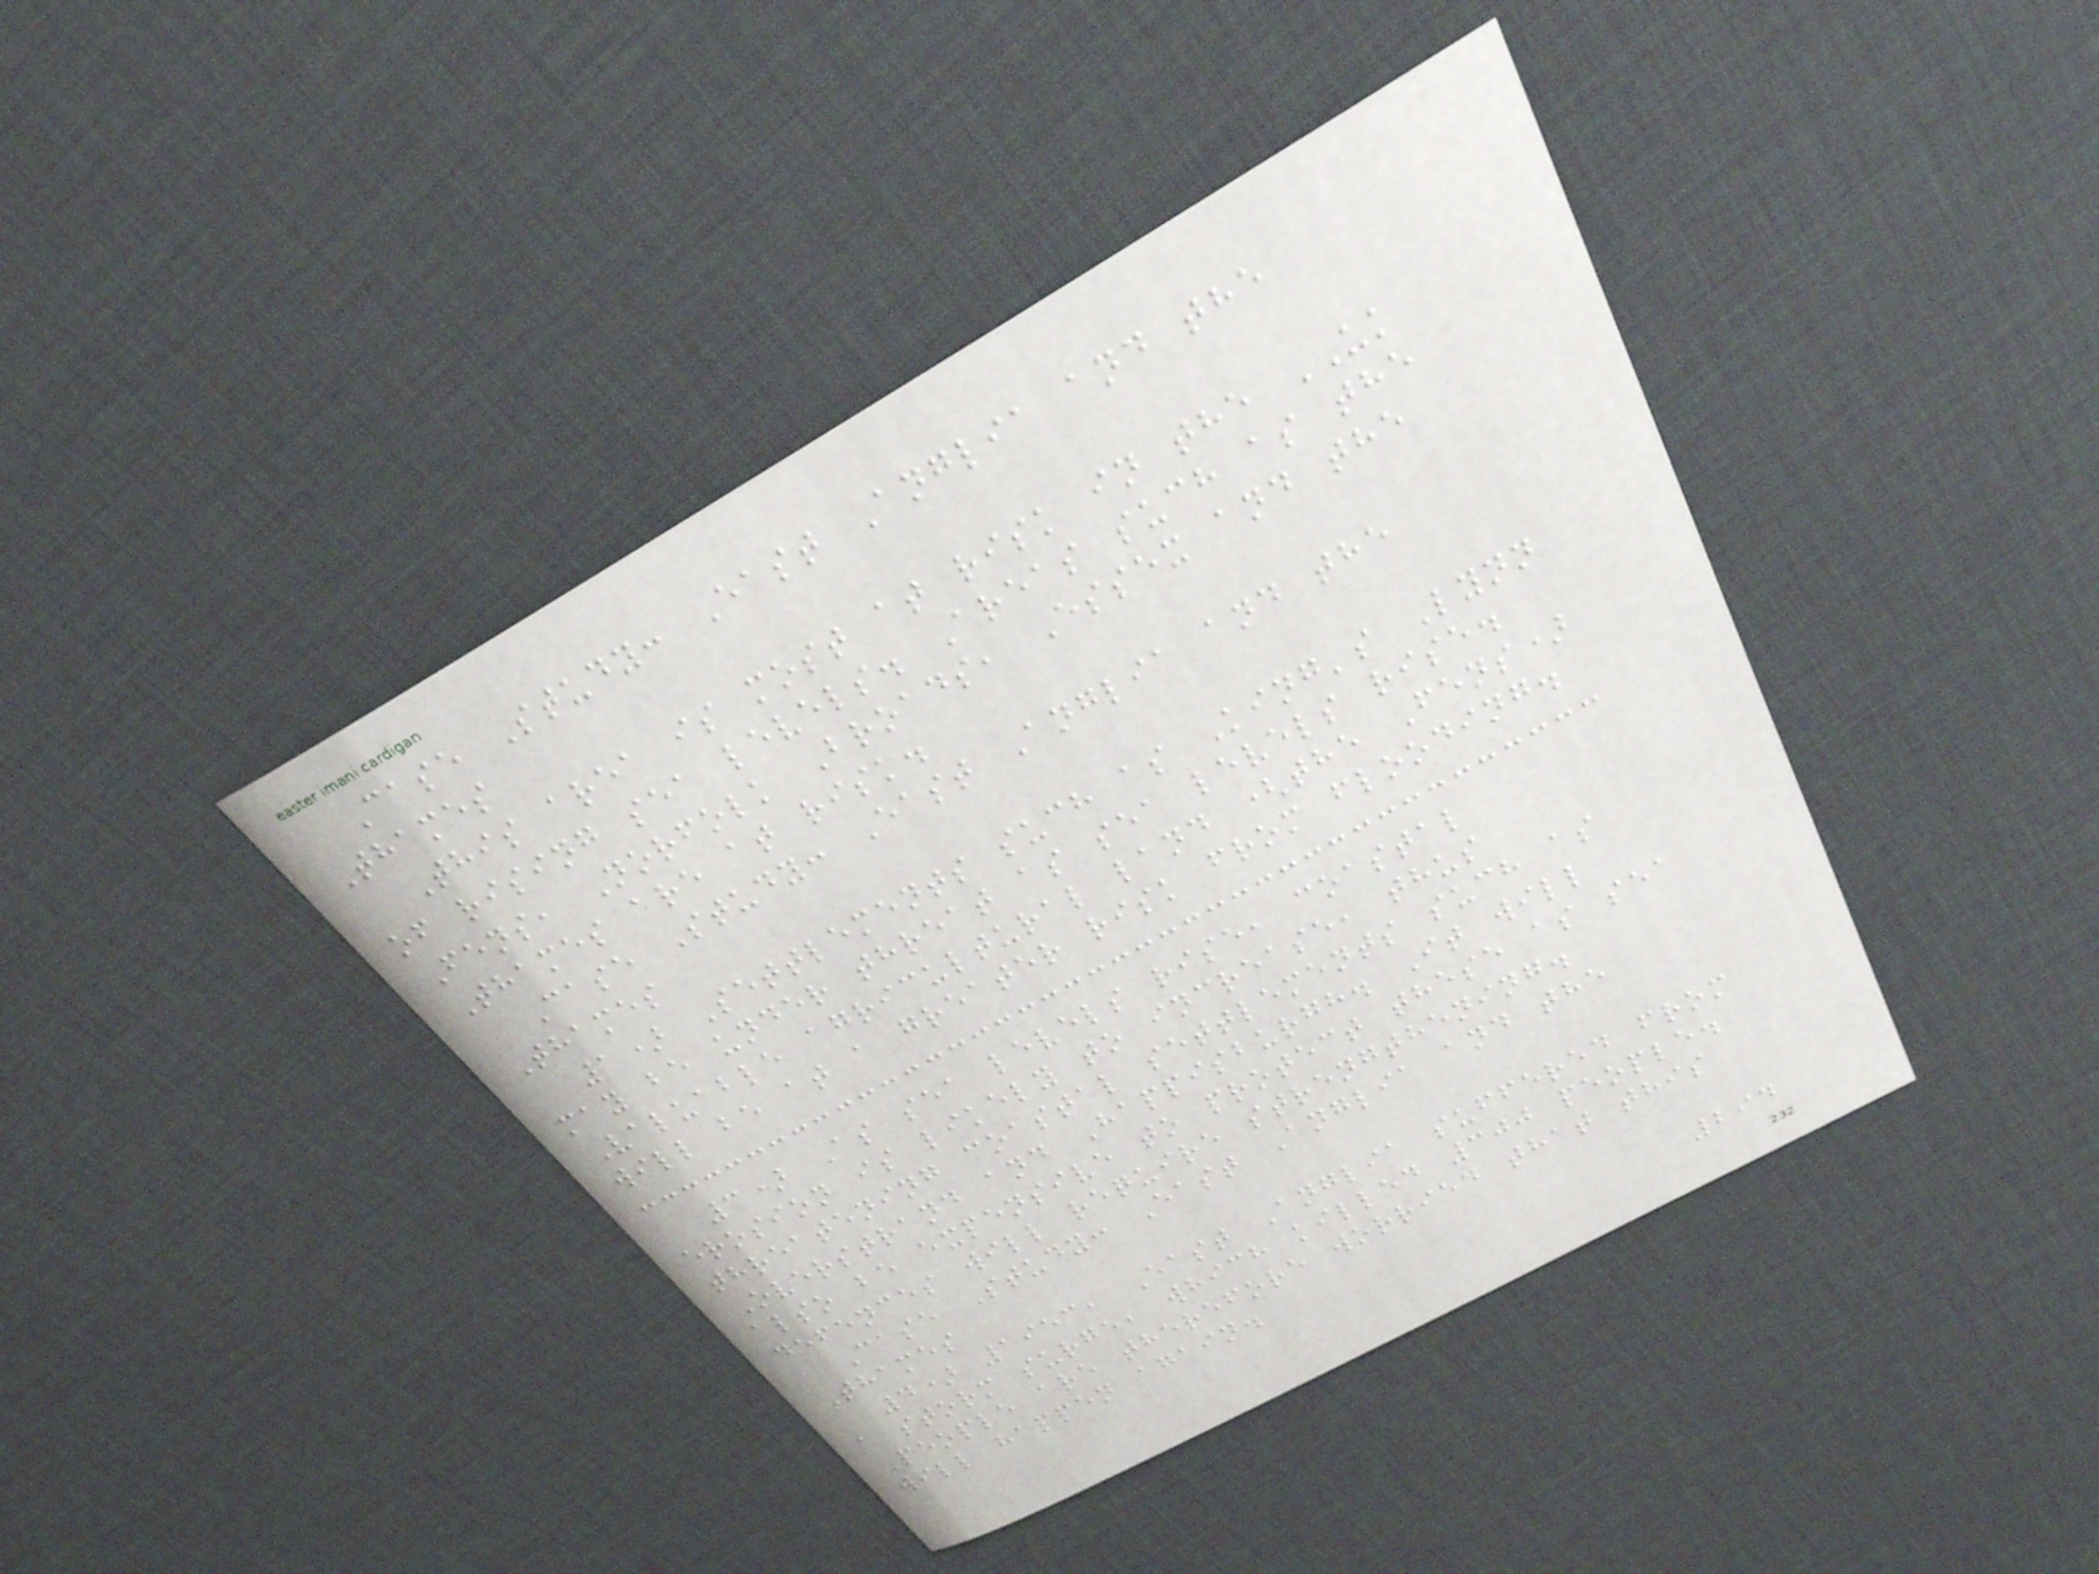Case Study: East Anglia and the
Thames
This area is most at risk in the UK
of rising sea levels. Areas such as the
Fens, Norfolk Broads, Essex and the
Thames are at risk.
Case Study: East Anglia and the
Thames
1) Settlements such as King's Lynn
may be under threat as sea levels rise.
Valuable agricultural land (the Fens)
will be at a greater risk from flooding.
3) As sea levels rise, coastal
erosion is likely to increase, thus
threatening coastal settlements such as
Overstrand and Happisburgh. It will
also be expensive to protect these as sea
defences will require strengthening.
Case Study: East Anglia and the
Thames
4) 1953, East Anglia suffered from
a storm surge, which killed 300 people.
People are therefore worried that this
will happen again.
294
